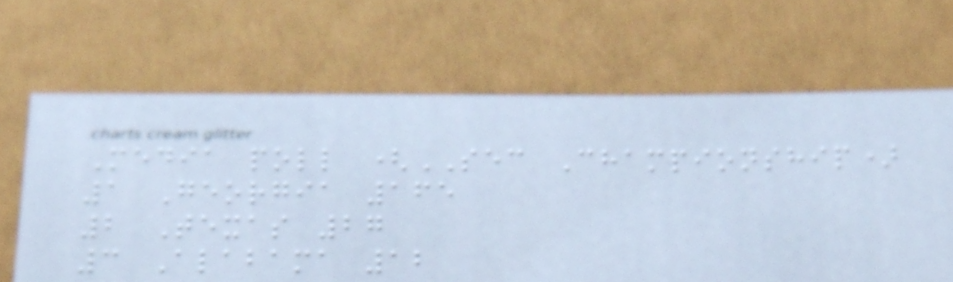Media poll (SEC Championship)
1 Georgia 165
2 Texas 27
3 Alabama 12
